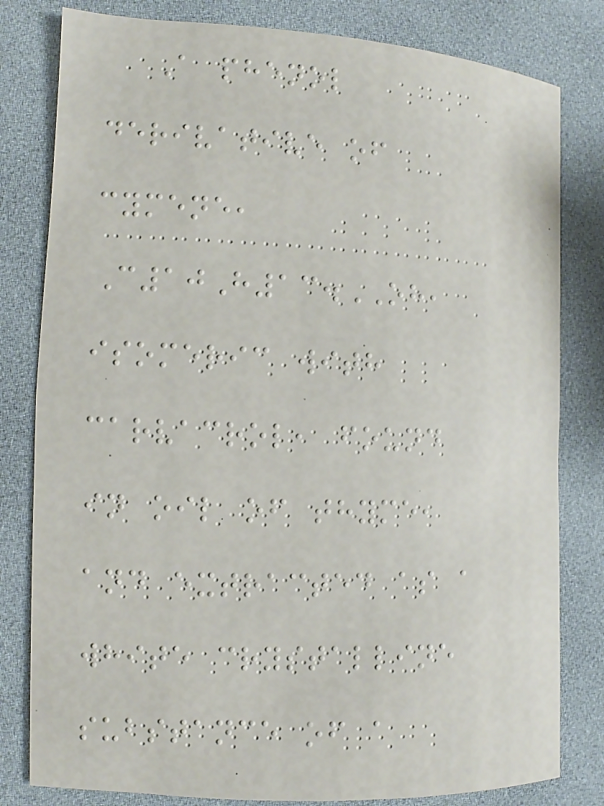A phenol
derivative of
cymene,
C10H13.OH,
isomeric with
carvacrol, found
in oil of thyme,
and extracted as a
white crystalline
substance of a
